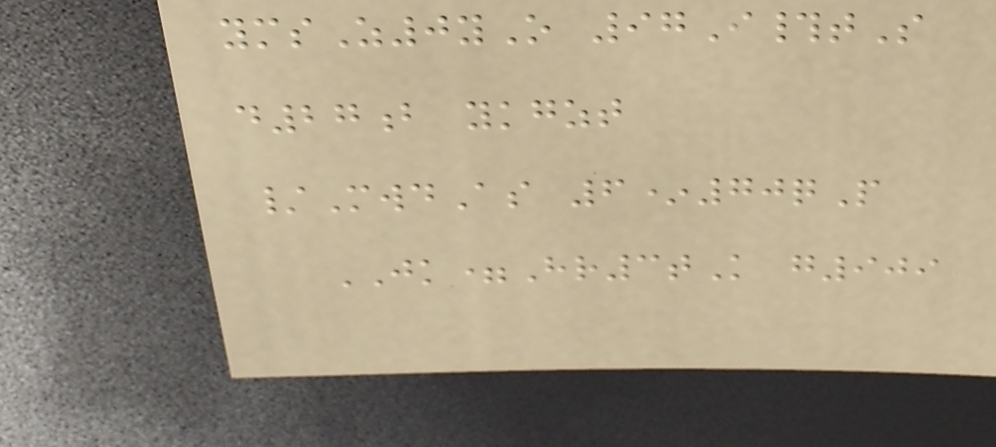ymsZ0yO 97I#tS
d27b ykgzt
/MwdAs 6*70qP
JK=Hr3tK g909
